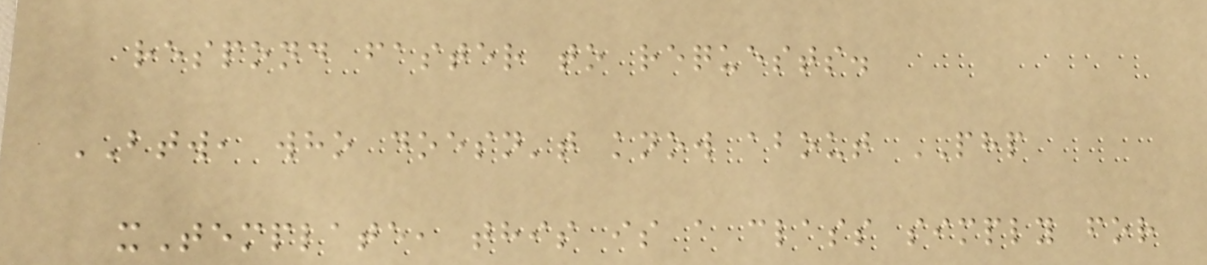respond faster to requests.
BTW, who doesn't know about PHP
xTemplate, this is a class simply for
